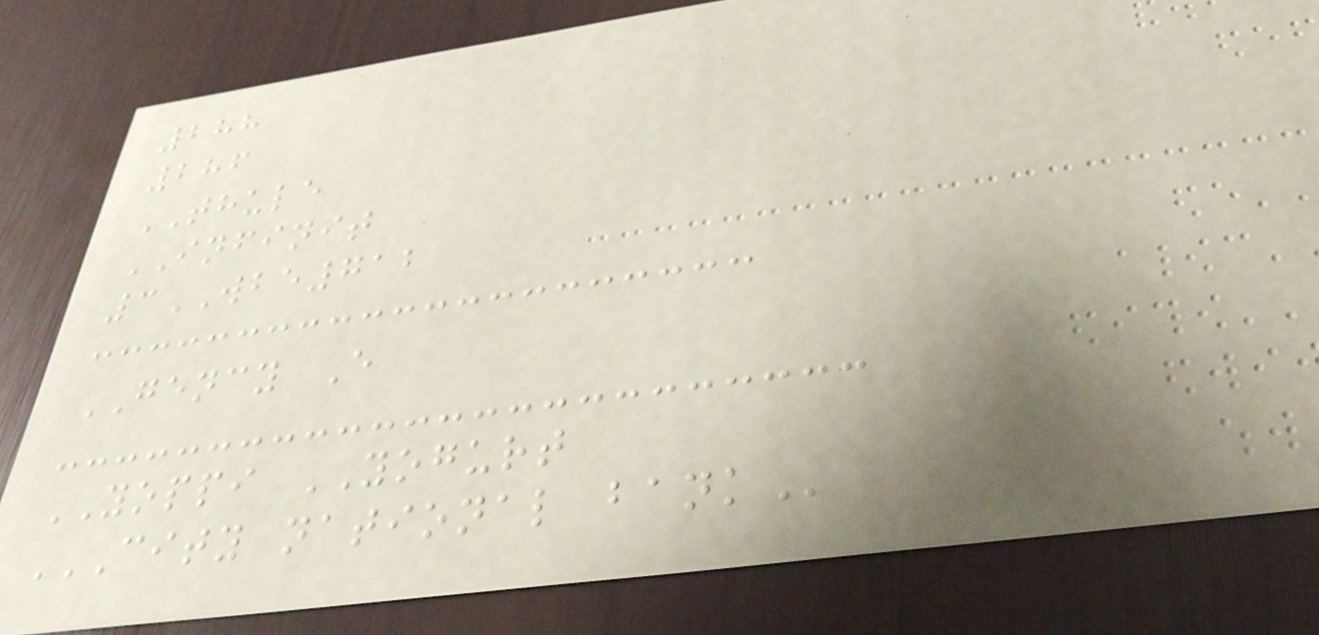288
286
THULE
INFINIT
3WBE712
GENCY E
YOPPI YOGURT
CITY NATIONAL BANK
